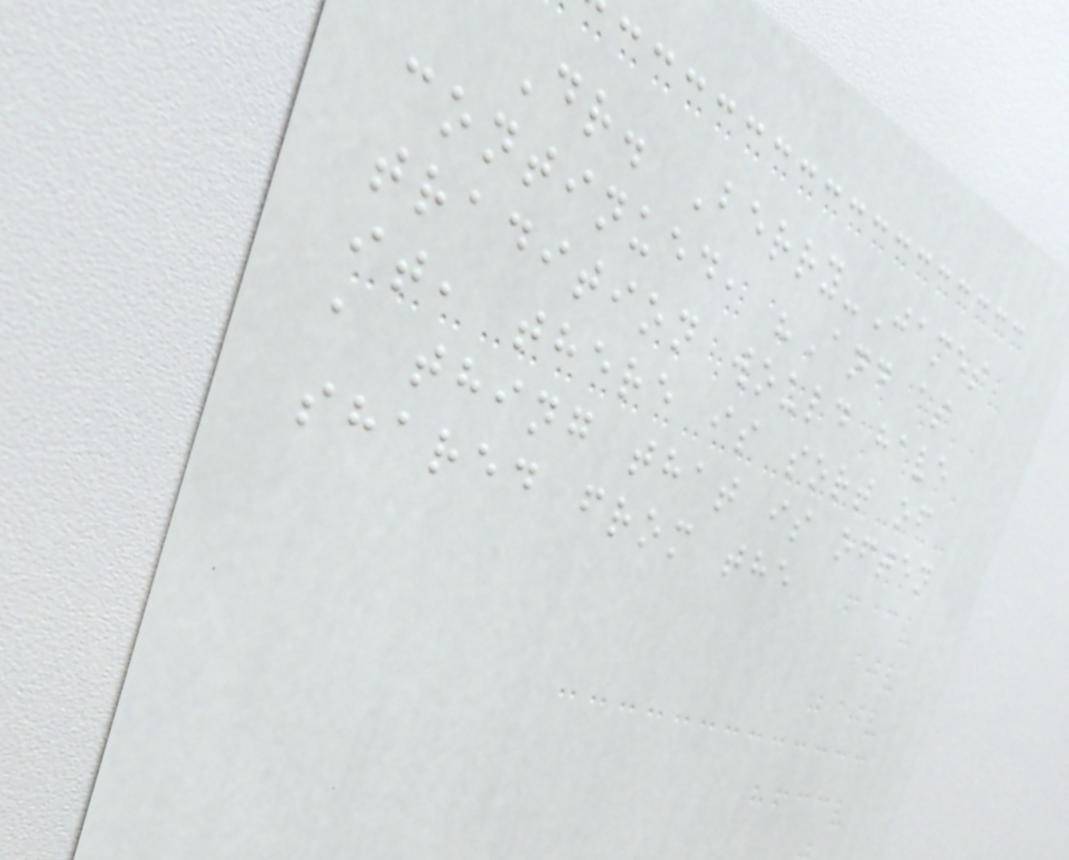Dr. Berry-James
continued, "And as
tradition would have
it, there is sort of
a thing that is often
shared from the
